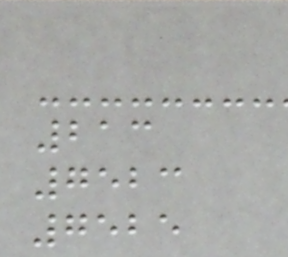213
7523
7525
